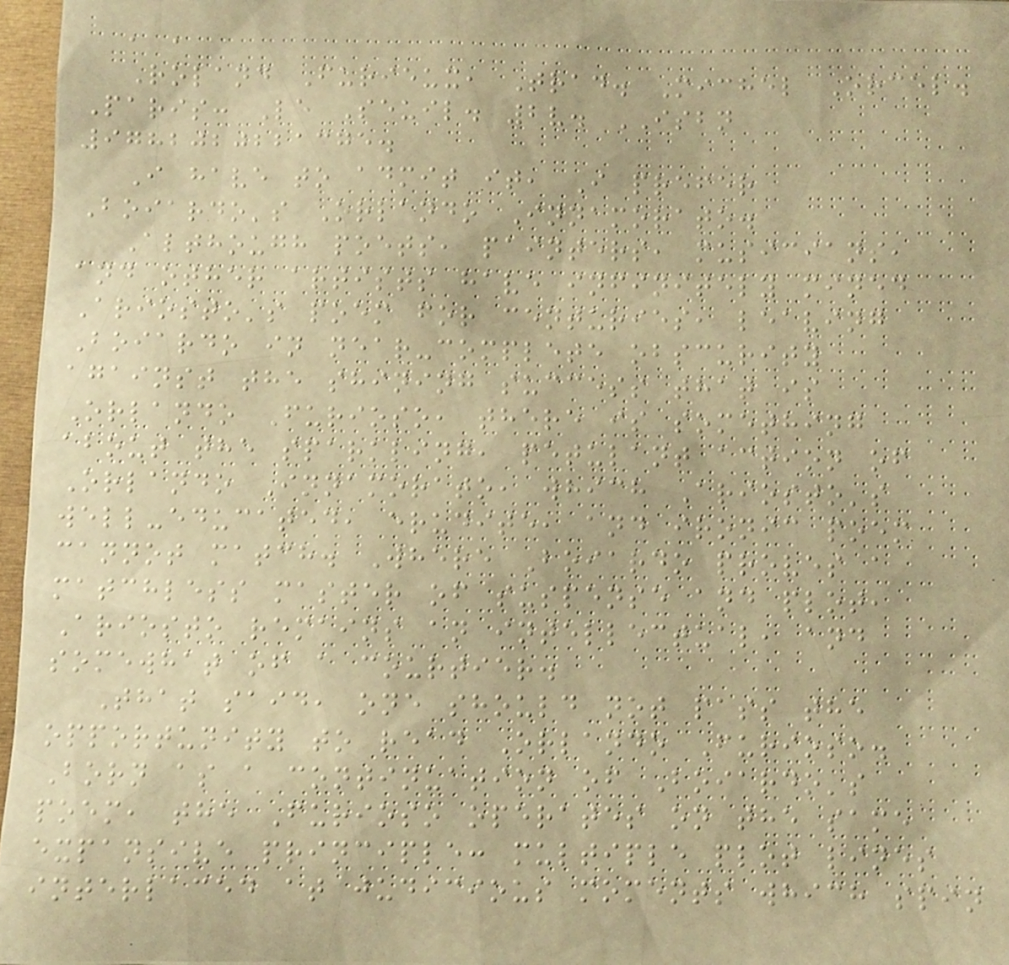, ,
Roland Furieux, Trad. Michel Orcel.
Paris: Le Seuil. 2v. ISBN
9782020221375.
I have to admit it, I prefer
Boiardo's Orlando Innamorato.
Although poets, painters, musicians,
and other artists have infinitely mined
Ariosto's poem for centuries, leaving
Boiardo in near-complete obscurity
against the shining success that is
Orlando Furioso, there is something
about the sparkling, petulant action of
Orlando Innamorato, which Ariosto's
well-educated, erudite, and ironic poem
cannot match. Where Boiardo proves a
matchless master of suspense and plot,
Ariosto remains an intellectual, and
somewhat of a courtier.
That said, one should not pass the
opportunity to read Orlando Furioso.
Born as a continuation of Boiardo's
poem, the Furioso operates on the same
expansive principle: multiple plot lines
interlaced at judicious moments which spin
